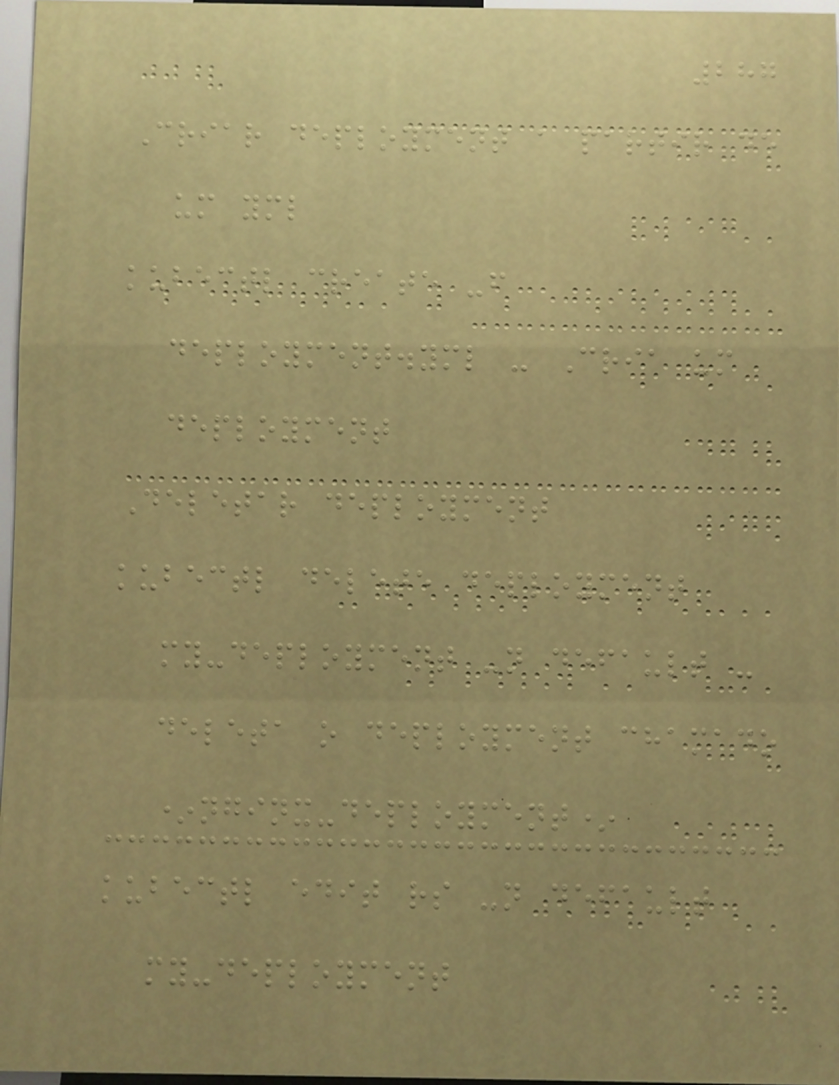287
Criar deployment a partir de
um yml
kubectl create -f
deployment.yml - Cria um
deployment
Deletar deployment
kubectl delete deployment
my-deployment -n default -
deleta o deployment chamado
*nginx-deployment*
kubectl edit rs -n default
my-deployment
